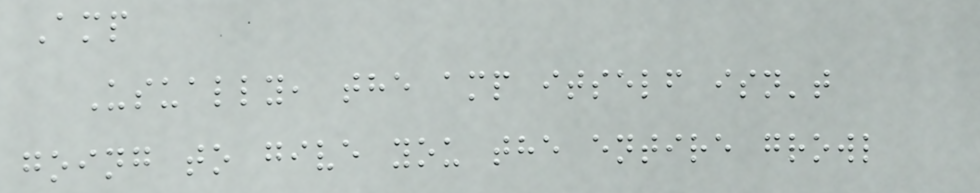Amp
Usually, the amp itself isn't
going to give you the entire growl
